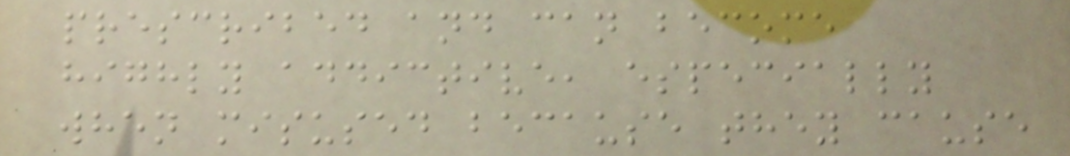prescribed and can become
highly addictive, especially
when misused because they cause
